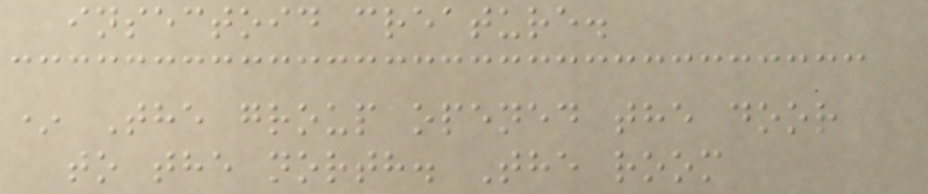insectoid creature.
* The group opened the door
to the north. The room
